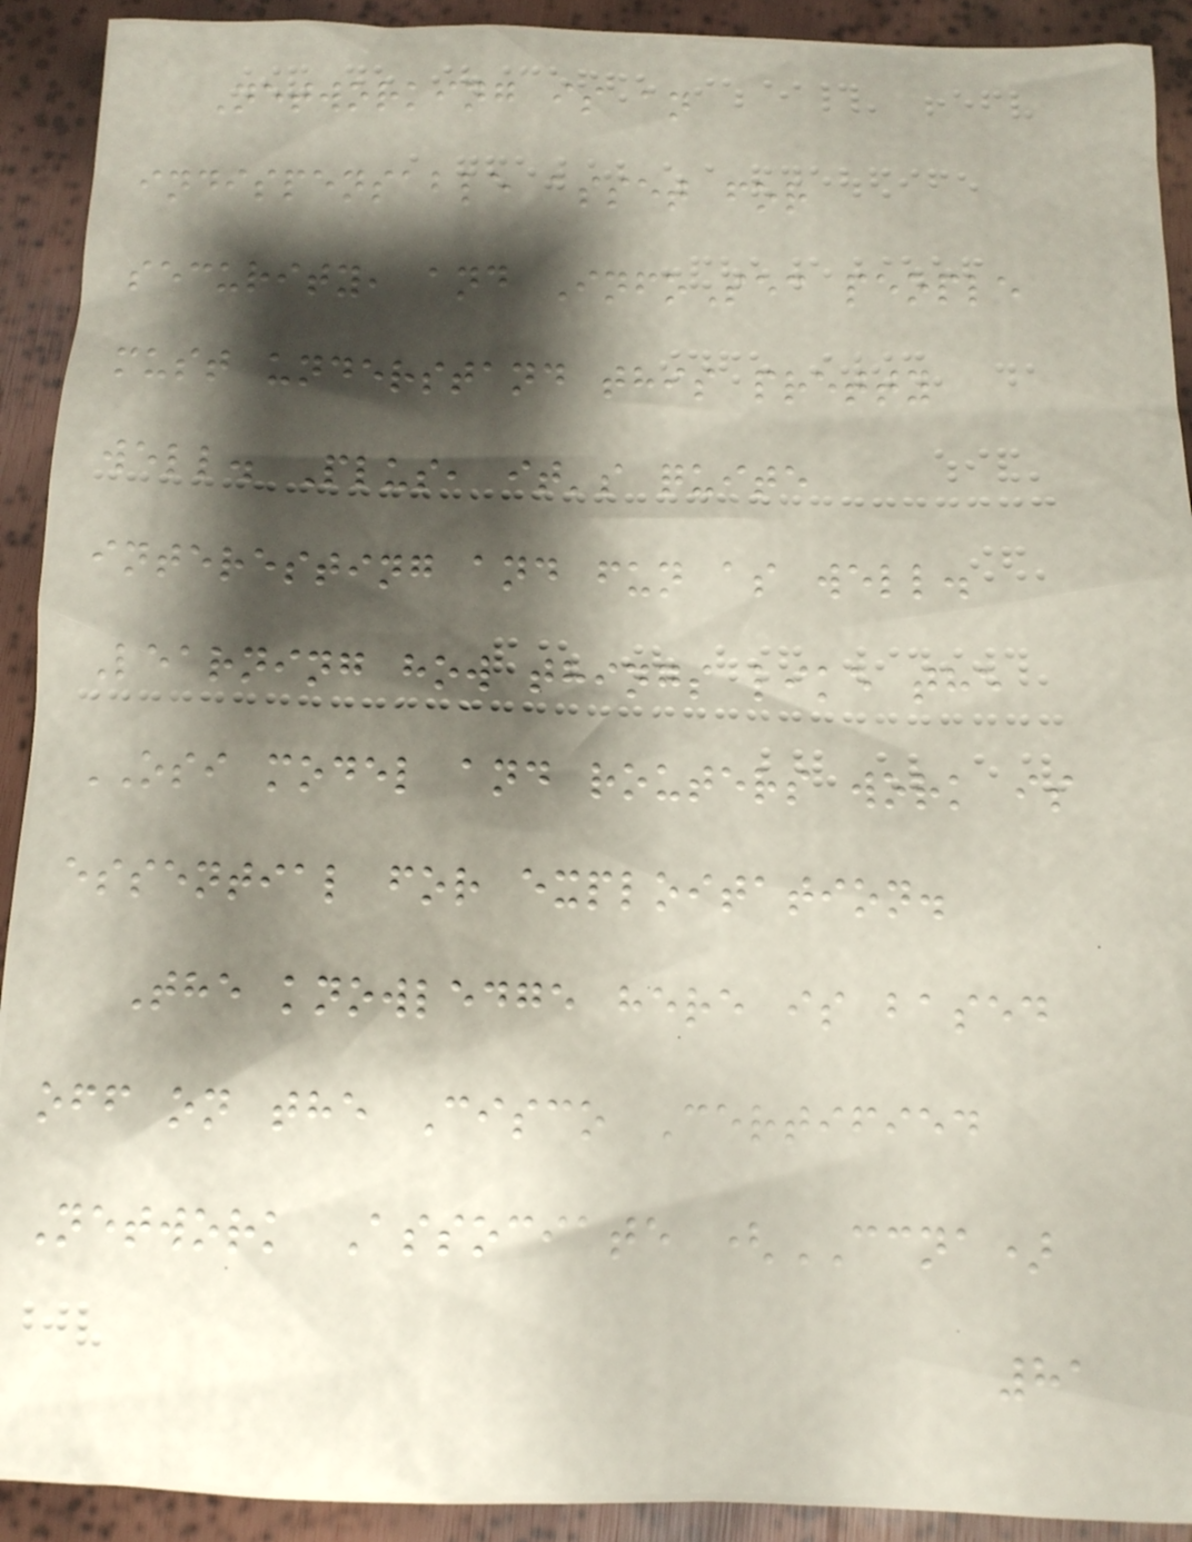Networking is an
indispensable asset for
security, and InfoSec people
must understand this pretty
well. Plus, it's quite
interesting and fun as well.
Learning how things like the
OSI model and routers work is
essential for exploitation.
The knowledge here is based
off on the Cisco Certified
Network Associate (CCNA)
81
